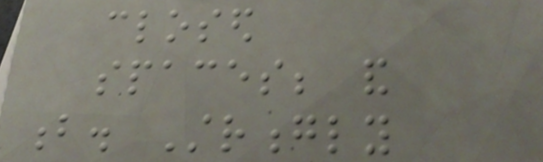closed
spaces; and
b. Strongly
